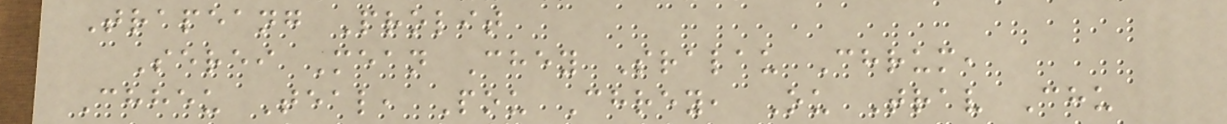Trapeang Prolit
Serei Mean Chey Sralau Chrum,
Chheu Teal, Pou Chrey, Ou Trav Chu
